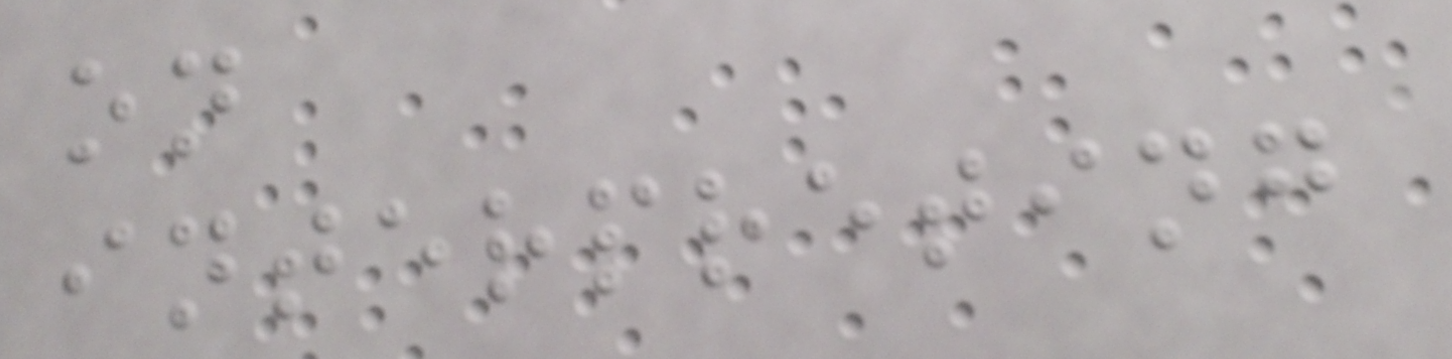on
interpreting
